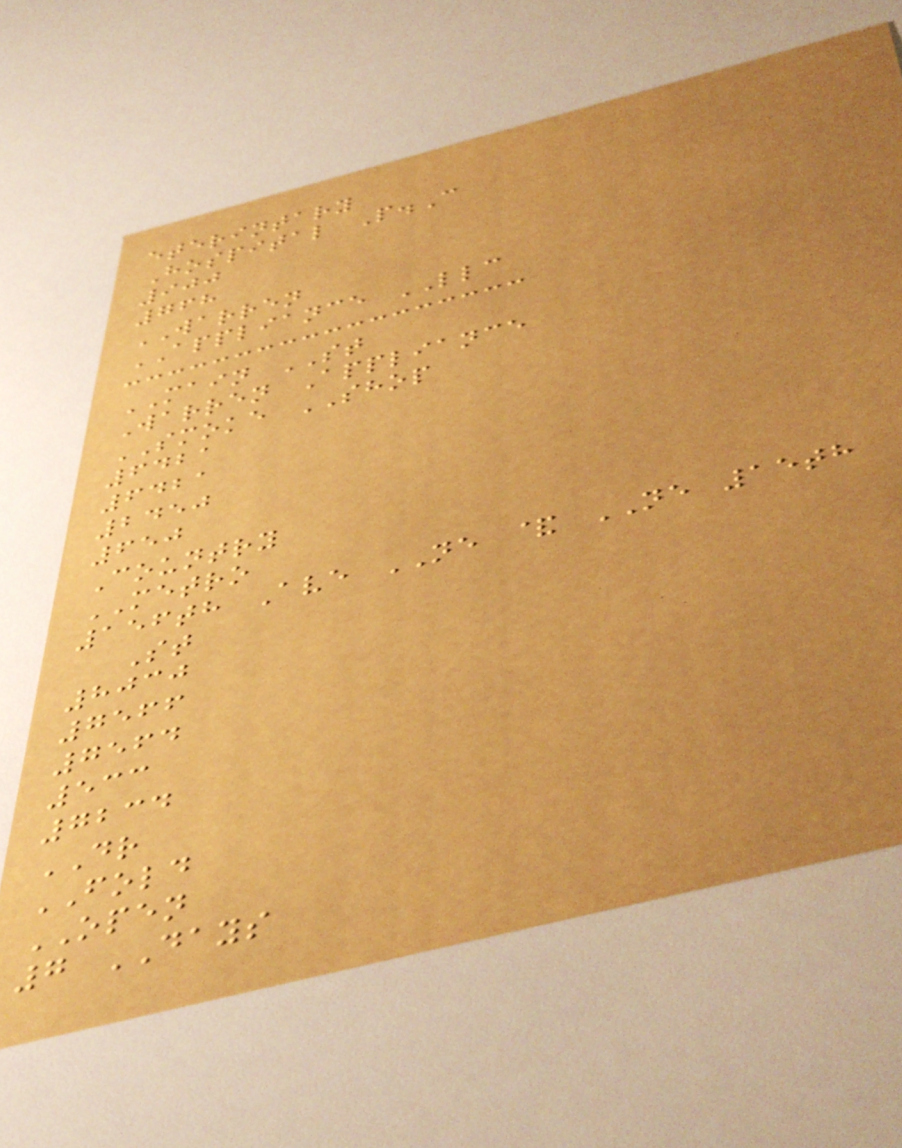eterintary
Hospital P.C
900
768
WARREN
APPLIANCE LLC
MAIN ST
Warren Appliance
SMOKE SHOP
6421
6421
2450
650
Country
METRO
156th Ave NE & NE 15th
St
8030
7566
7564
533
7234
DR
FOLD
OPEN
7 DAYS
